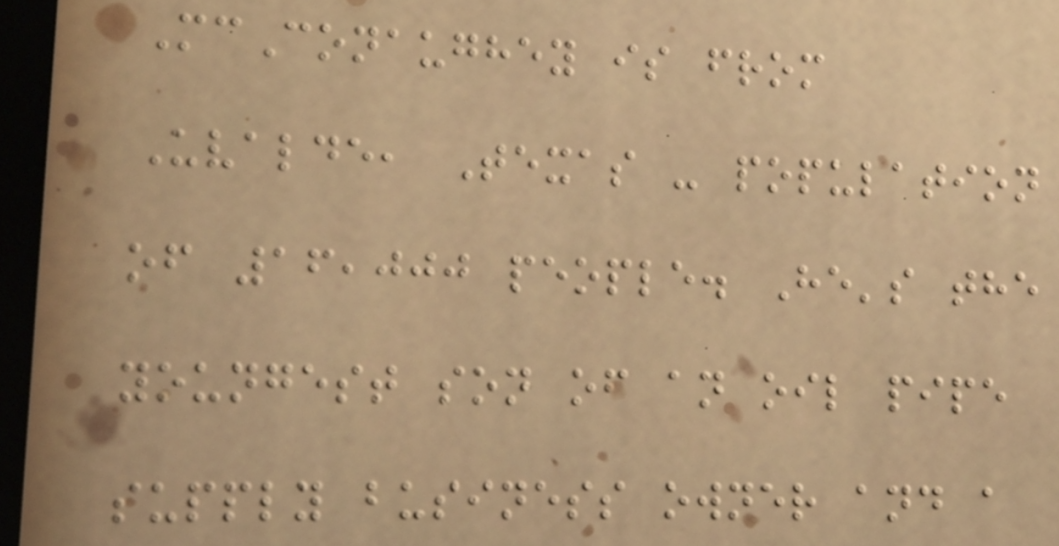McConaughey is from
Uvalde, Texas - population
of 16,000 people. He's the
youngest son of an oil pipe
supply business owner and a
